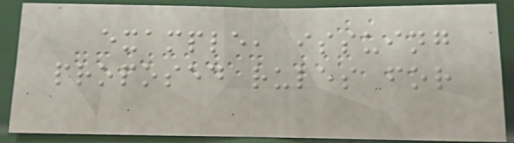example, issuing
proposed rules for
